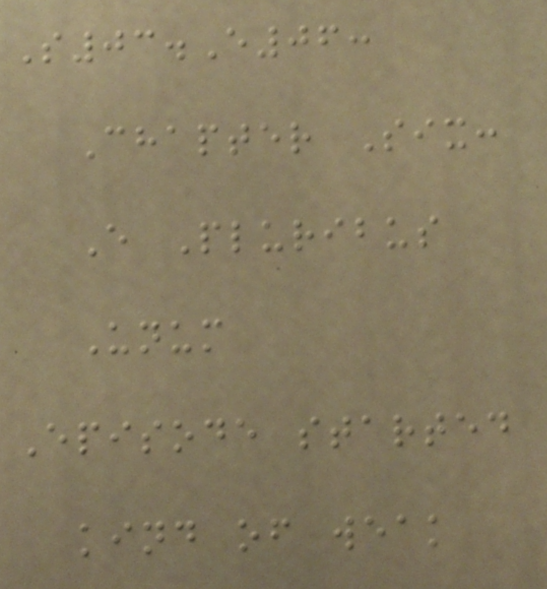S03.E06:
Chapter Six:
E Pluribus
Unum
Episode started
kind of weak
